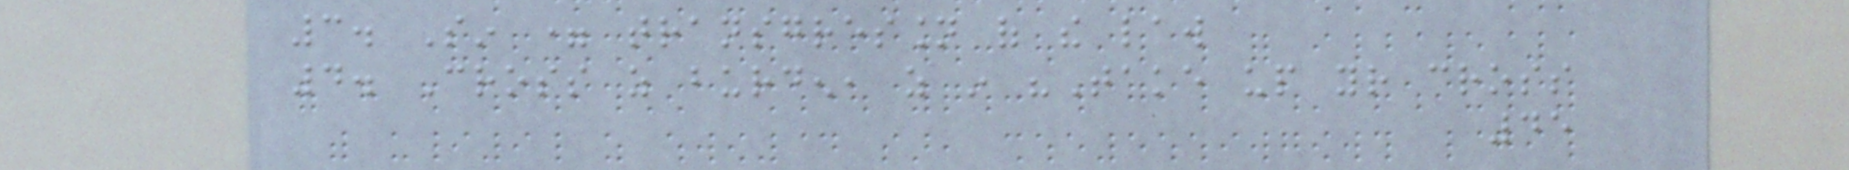3. Sin = transgression of the law
4. Cross as burden, as in "Take up your cross
45
